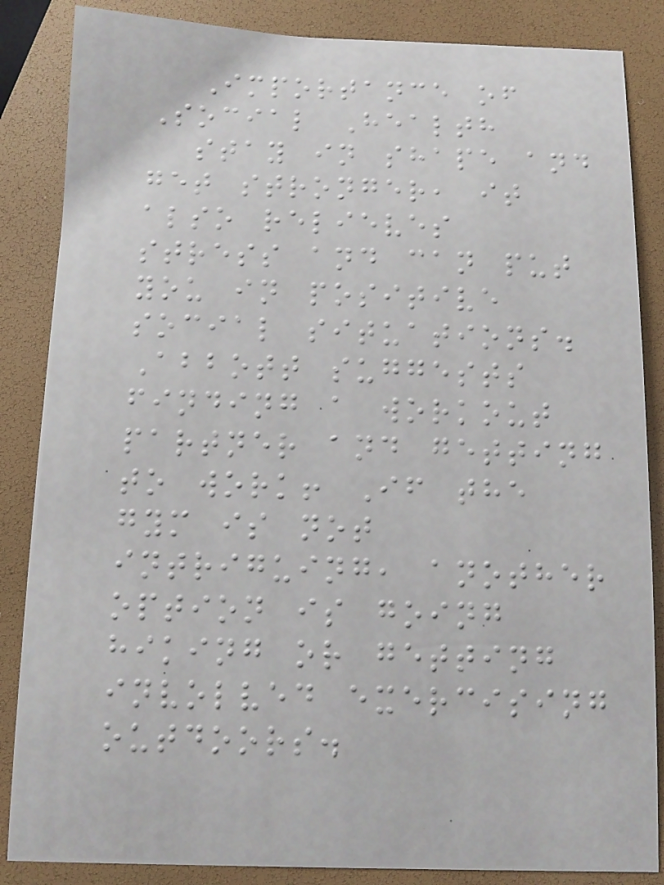Importance of
Social Health
stay in shape and
get stronger, it
also relieves
stress and can put
you in positive
social situations.
Abbott suggests
finding a workout
partner and getting
to work! If the
gym is not
intriguing, another
option is going
hiking or getting
involved exercising
outdoors.
